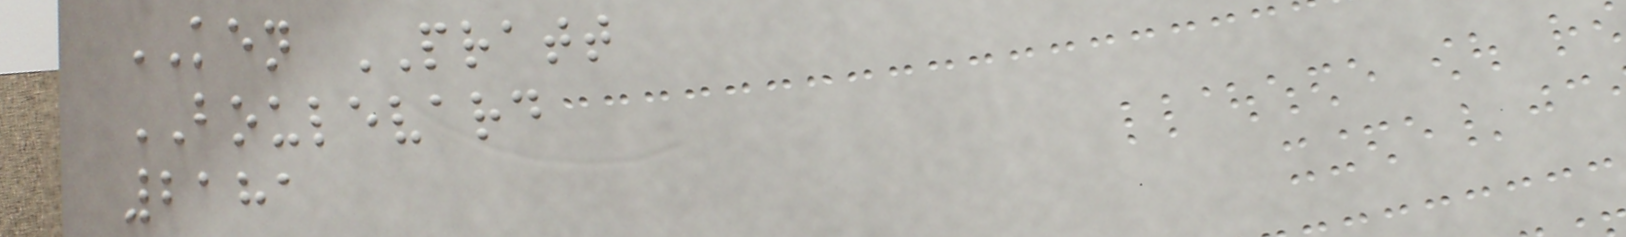KEN PRATT
BOULEVARD
2181
